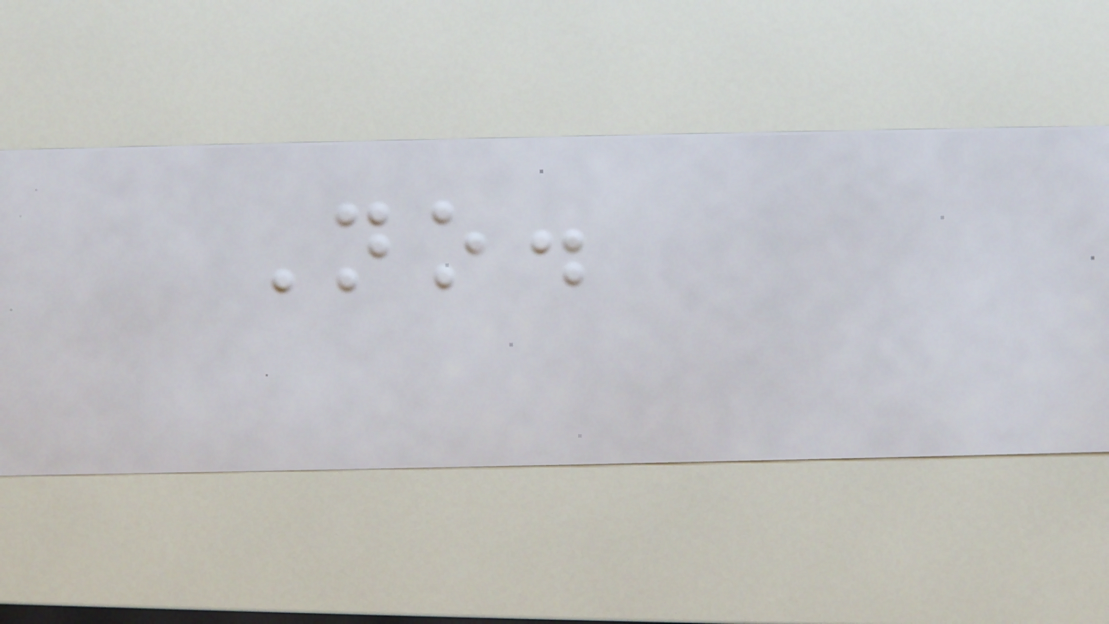No.
